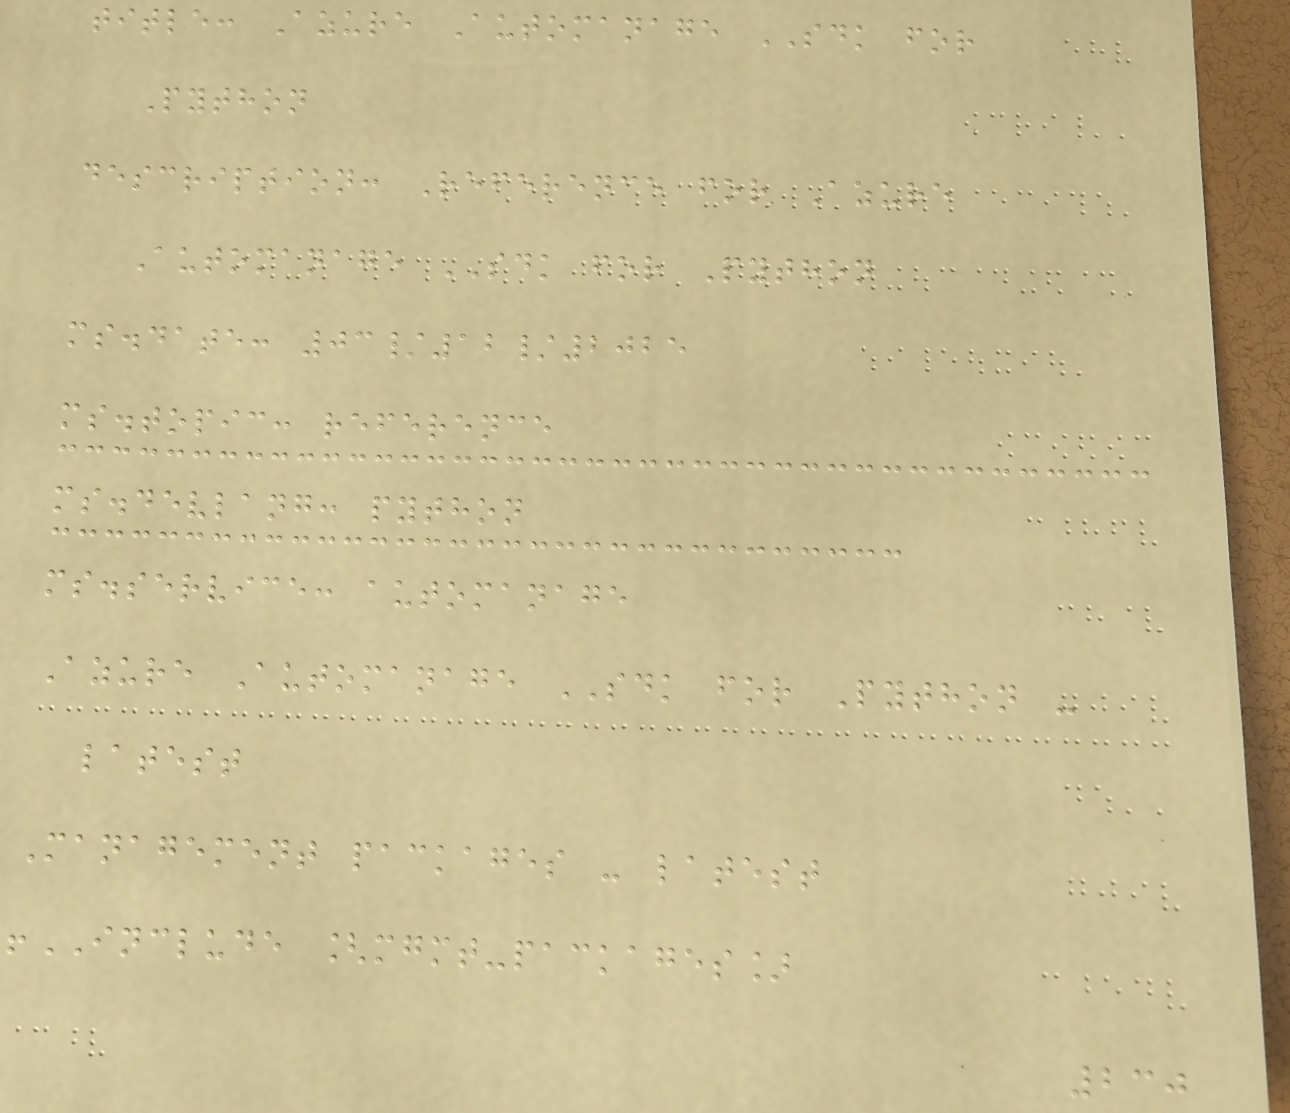title: Azure Automanage SDK for
Python
description: Reference for Azure
Automanage SDK for Python
ms.date: 03/12/2025
ms.topic: reference
ms.devlang: python
ms.service: automanage
Azure Automanage SDK for Python -
latest
Management packages - latest
!INCLUDE [mgmt-packages]
230
